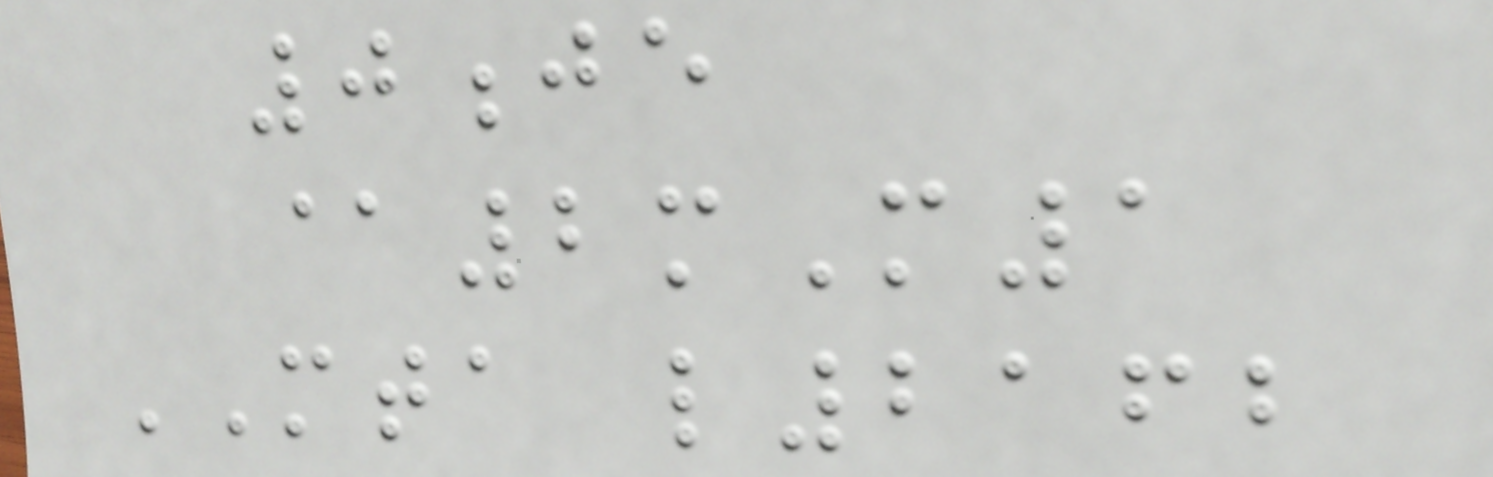0je
@2mM1
MTA l2162
